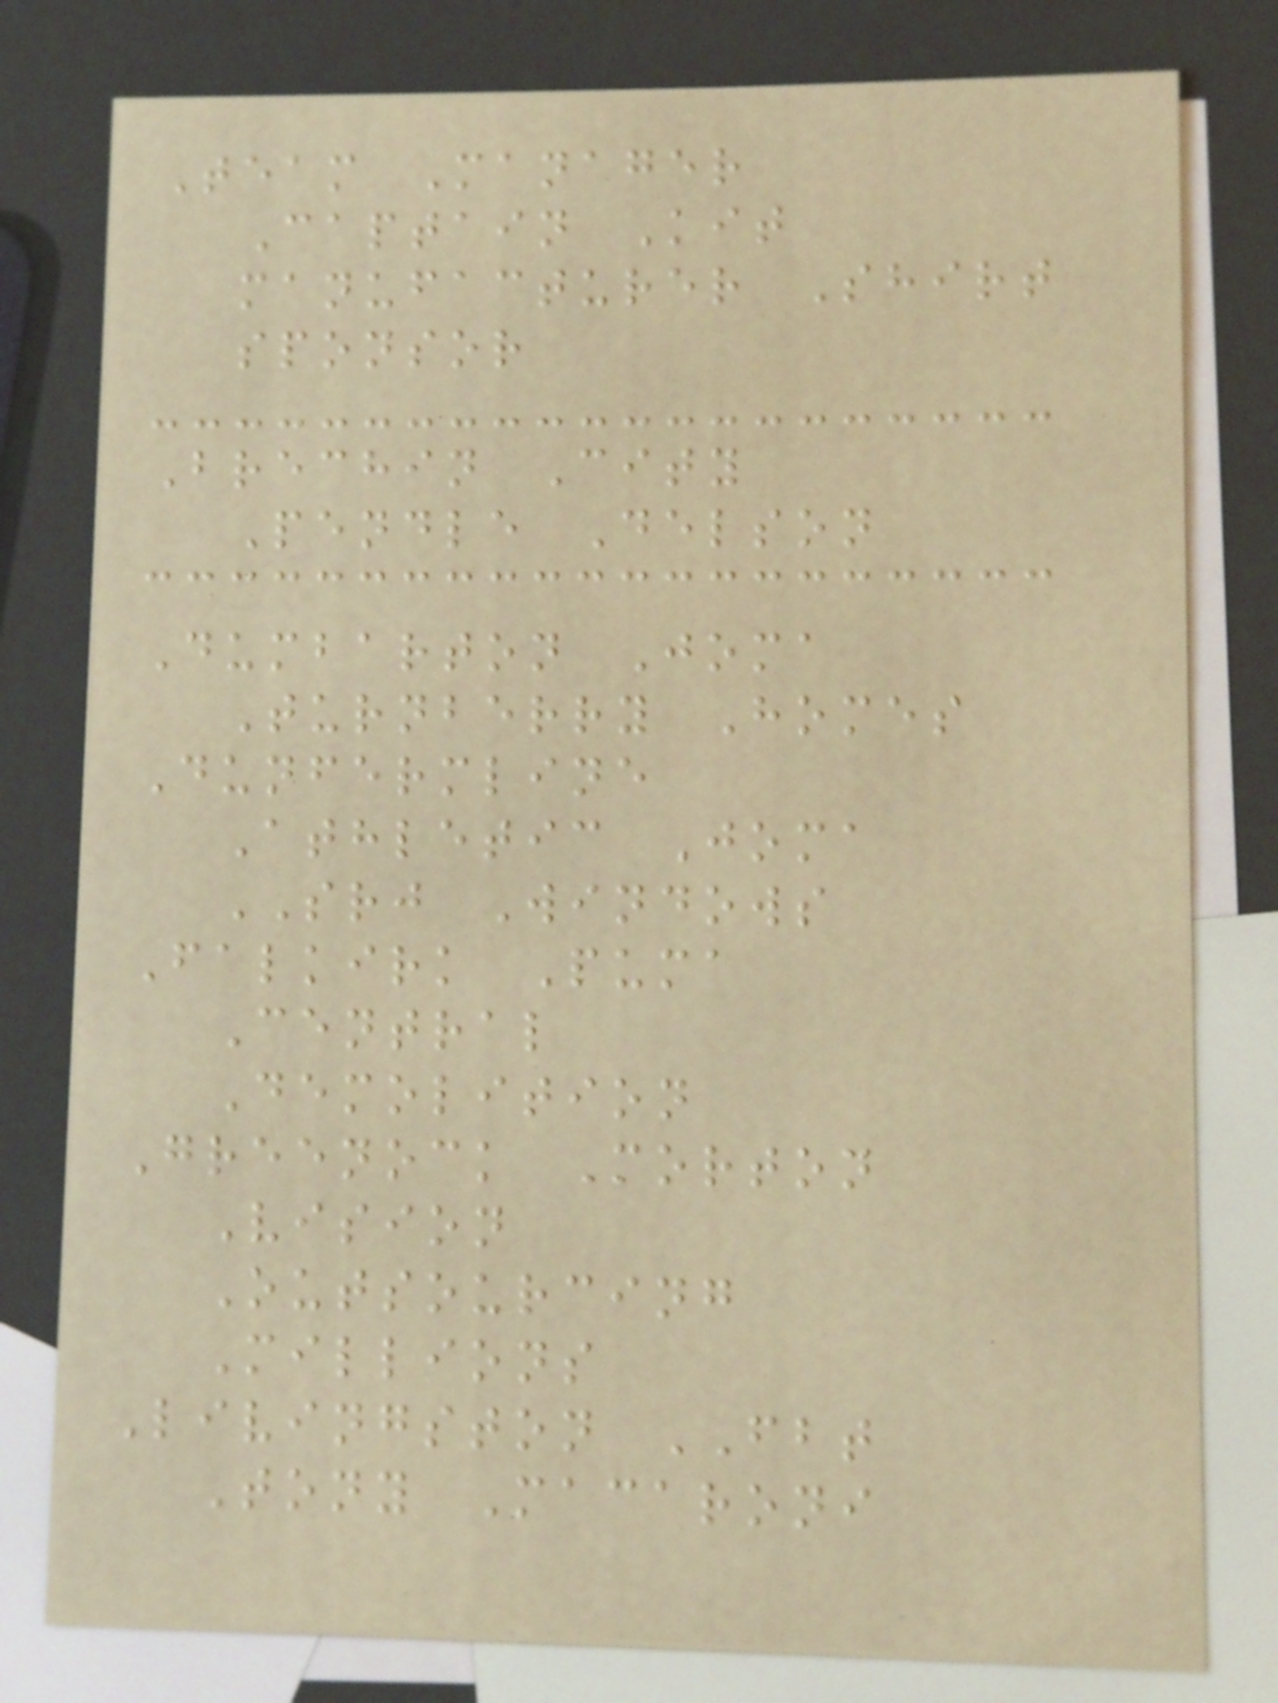Team Manager
Captain Kit
manufacturer Shirt
sponsor
Brechin City
Pendle Delson
Dumbarton Joma
Turnberry Homes
Dunfermline
Athletic Joma
SRJ Windows
Falkirk Puma
Central
Demolition
Greenock Morton
Vision
Outsourcing
Millions
Livingston FBT
Tony Macaroni
